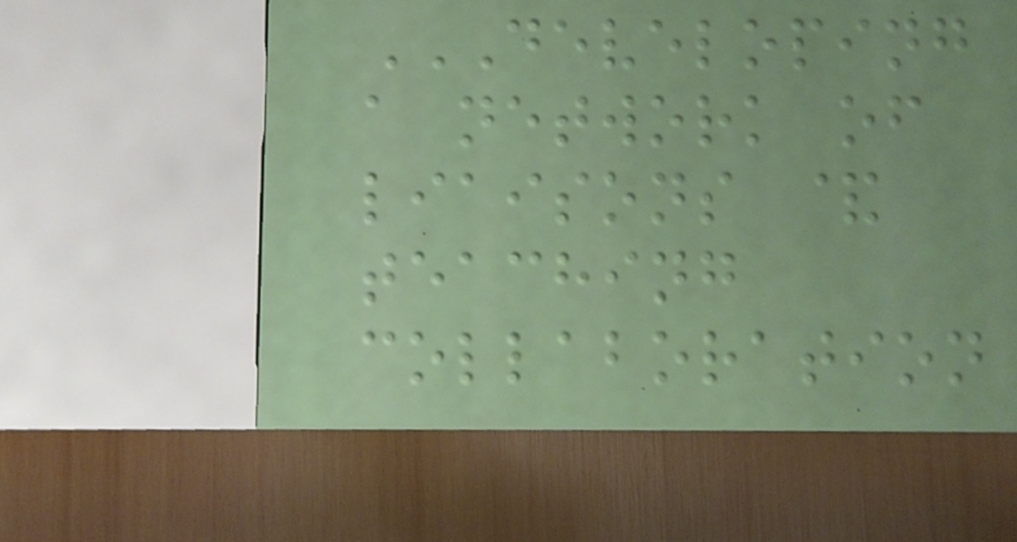DEVELOPING
A NETWORK OF
LIAISONS &
TEACHING
COLLABORATION
